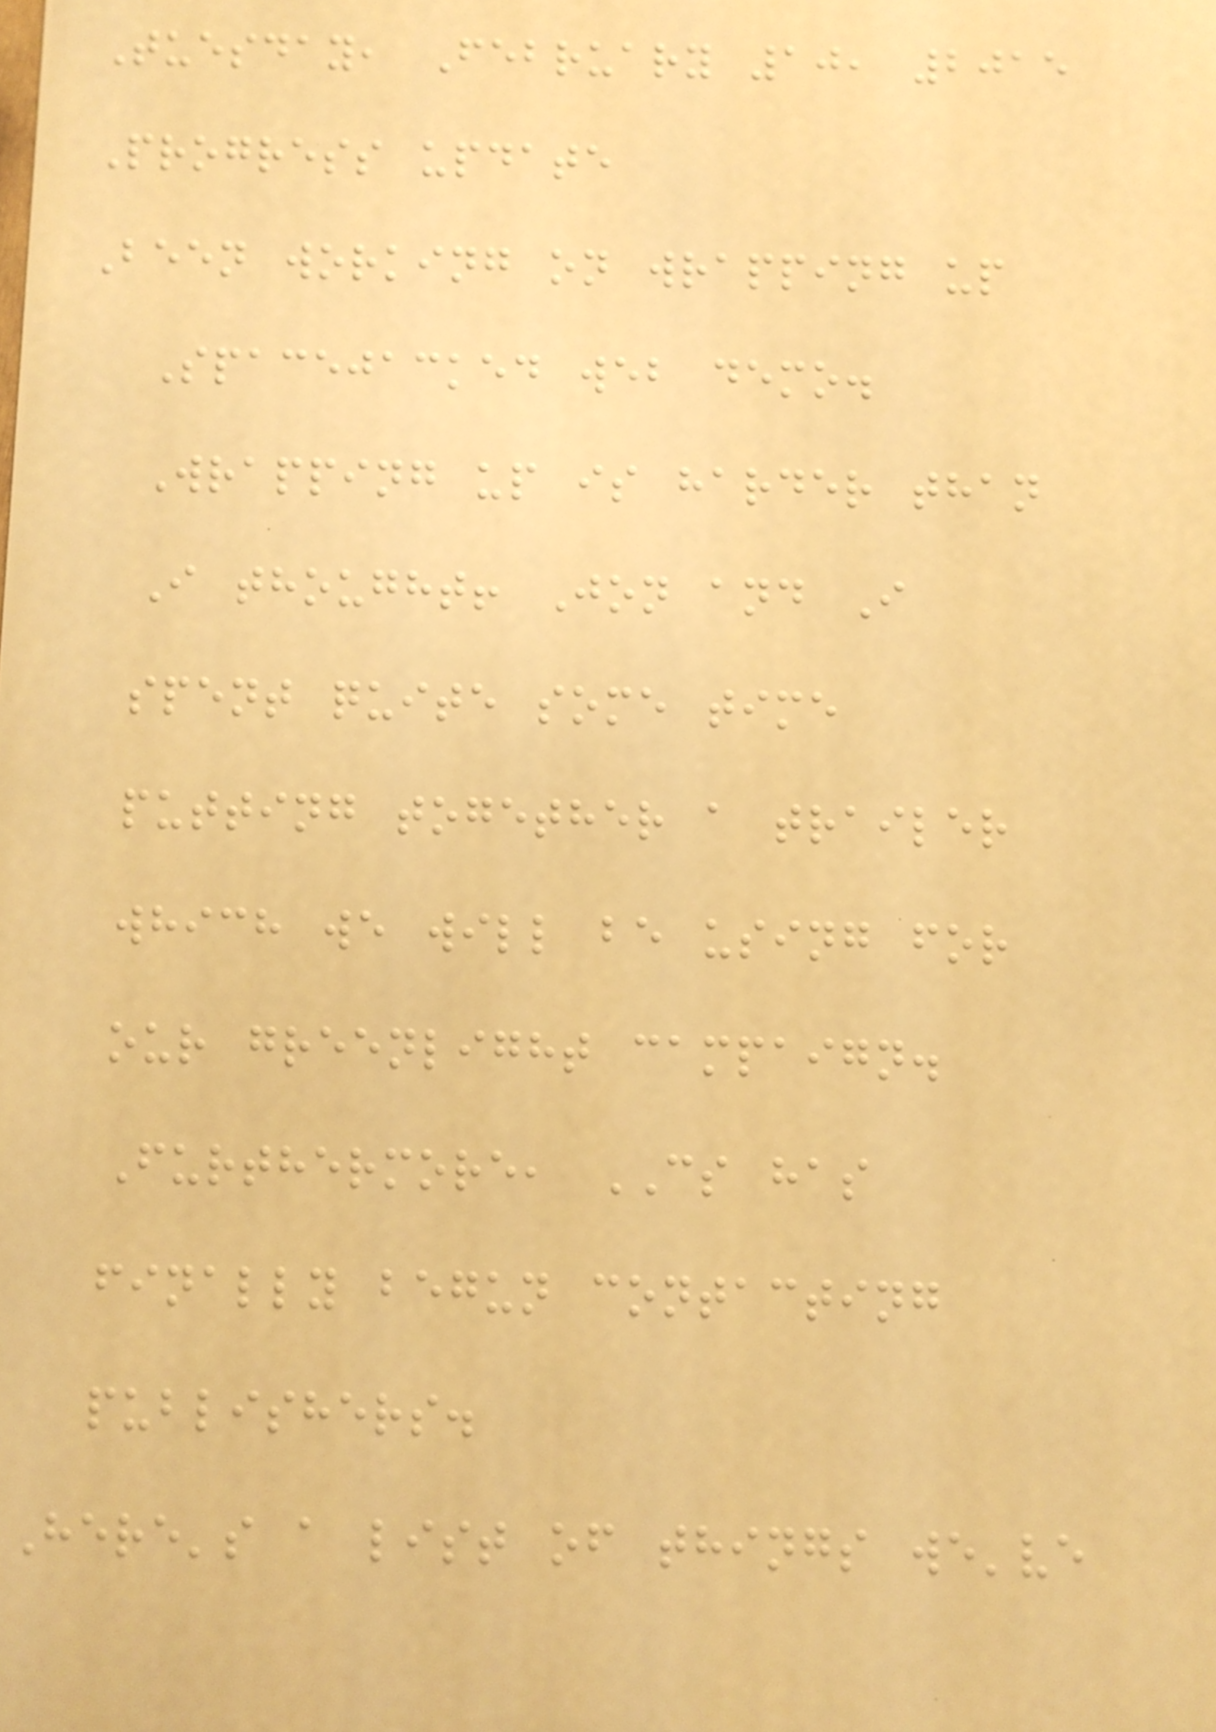Tuesday, February 10, 2015
Progress update
Been working on wrapping up
Spacejacked web demo.
Wrapping up is harder than
I thought! Jon and I
spent quite some time
putting together a trailer
which we will be using for
our greenlight campaign.
Furthermore, CS has
finally begun contacting
publishers.
Here's a list of things we've
